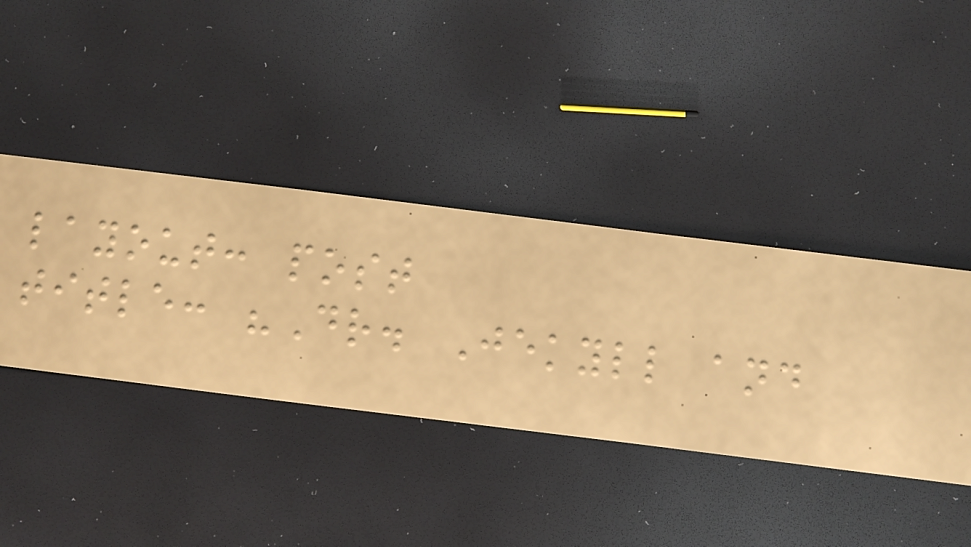layout: post
title: "Dr. Jekyll and
